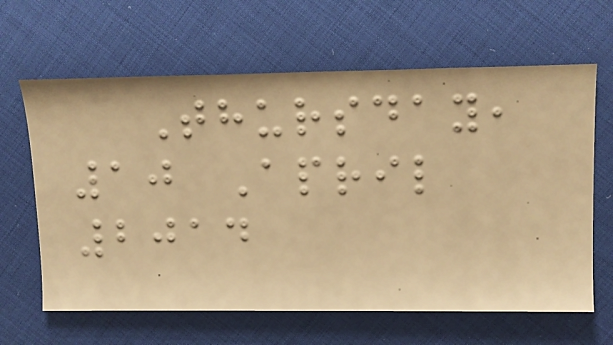Thursday,
10 April
2014
